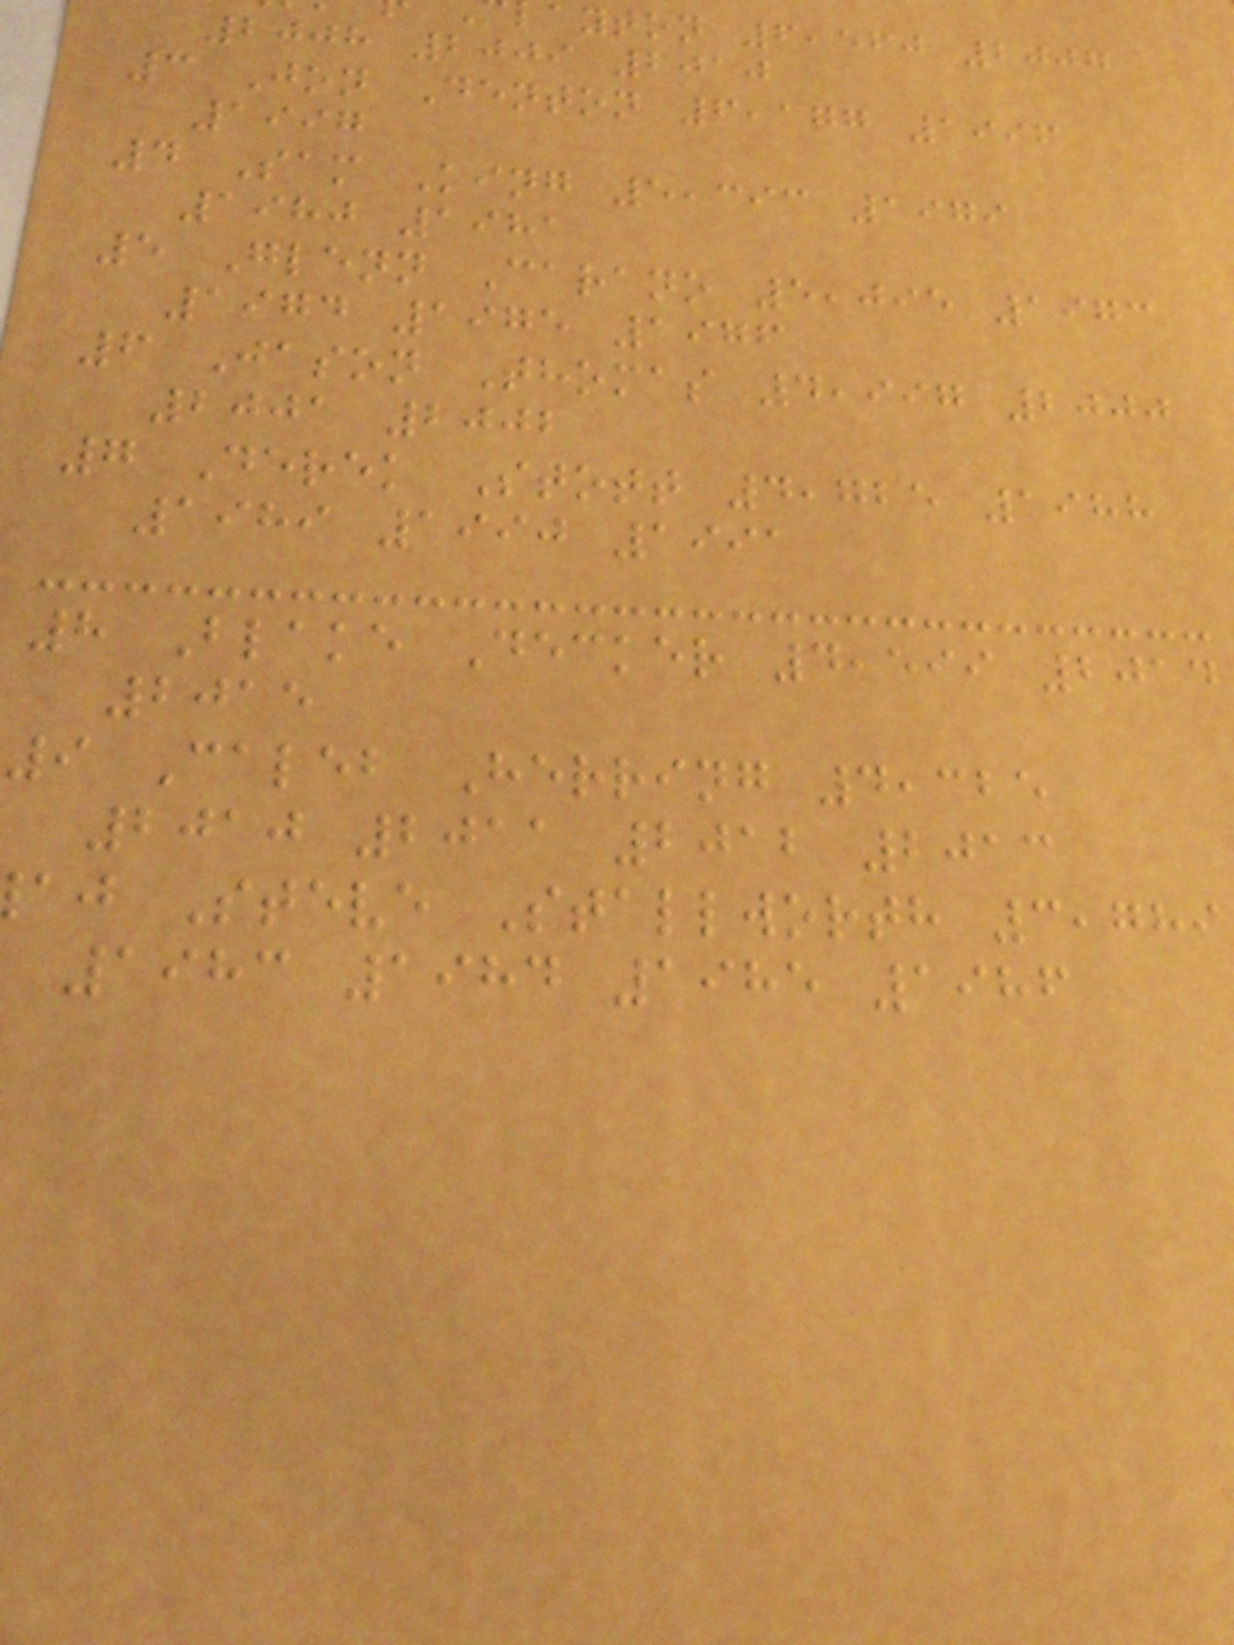ayton 6,560 2007
2008 2009 2010
3 Jon Denton 6,177 1996
1997
4 Sam King 5,393 1979
1980 1981
5 Glenn Carano 5,095 1973
1974 1975 1976
6 Jason Thomas 4,997 2000
2001 2002
7 Derek Stott 4,725 1988
1989 1990 1991
8 Blake Decker 4,599 2014
2015
9 Caleb Herring 4,325
2010 2011 2012 2013
aj Steve Stallworth 3,789
1983 1984 1985 1986
